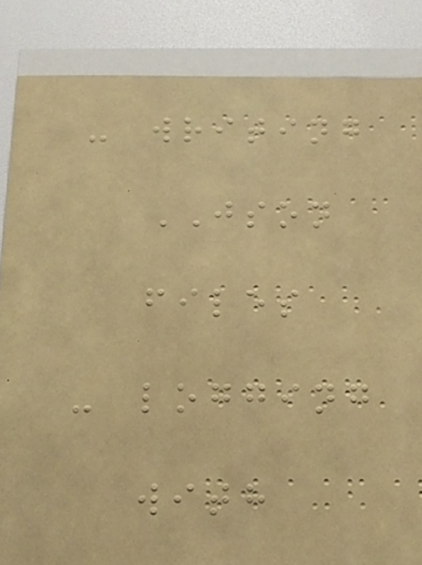- writing
JSON
files
- logging
with
